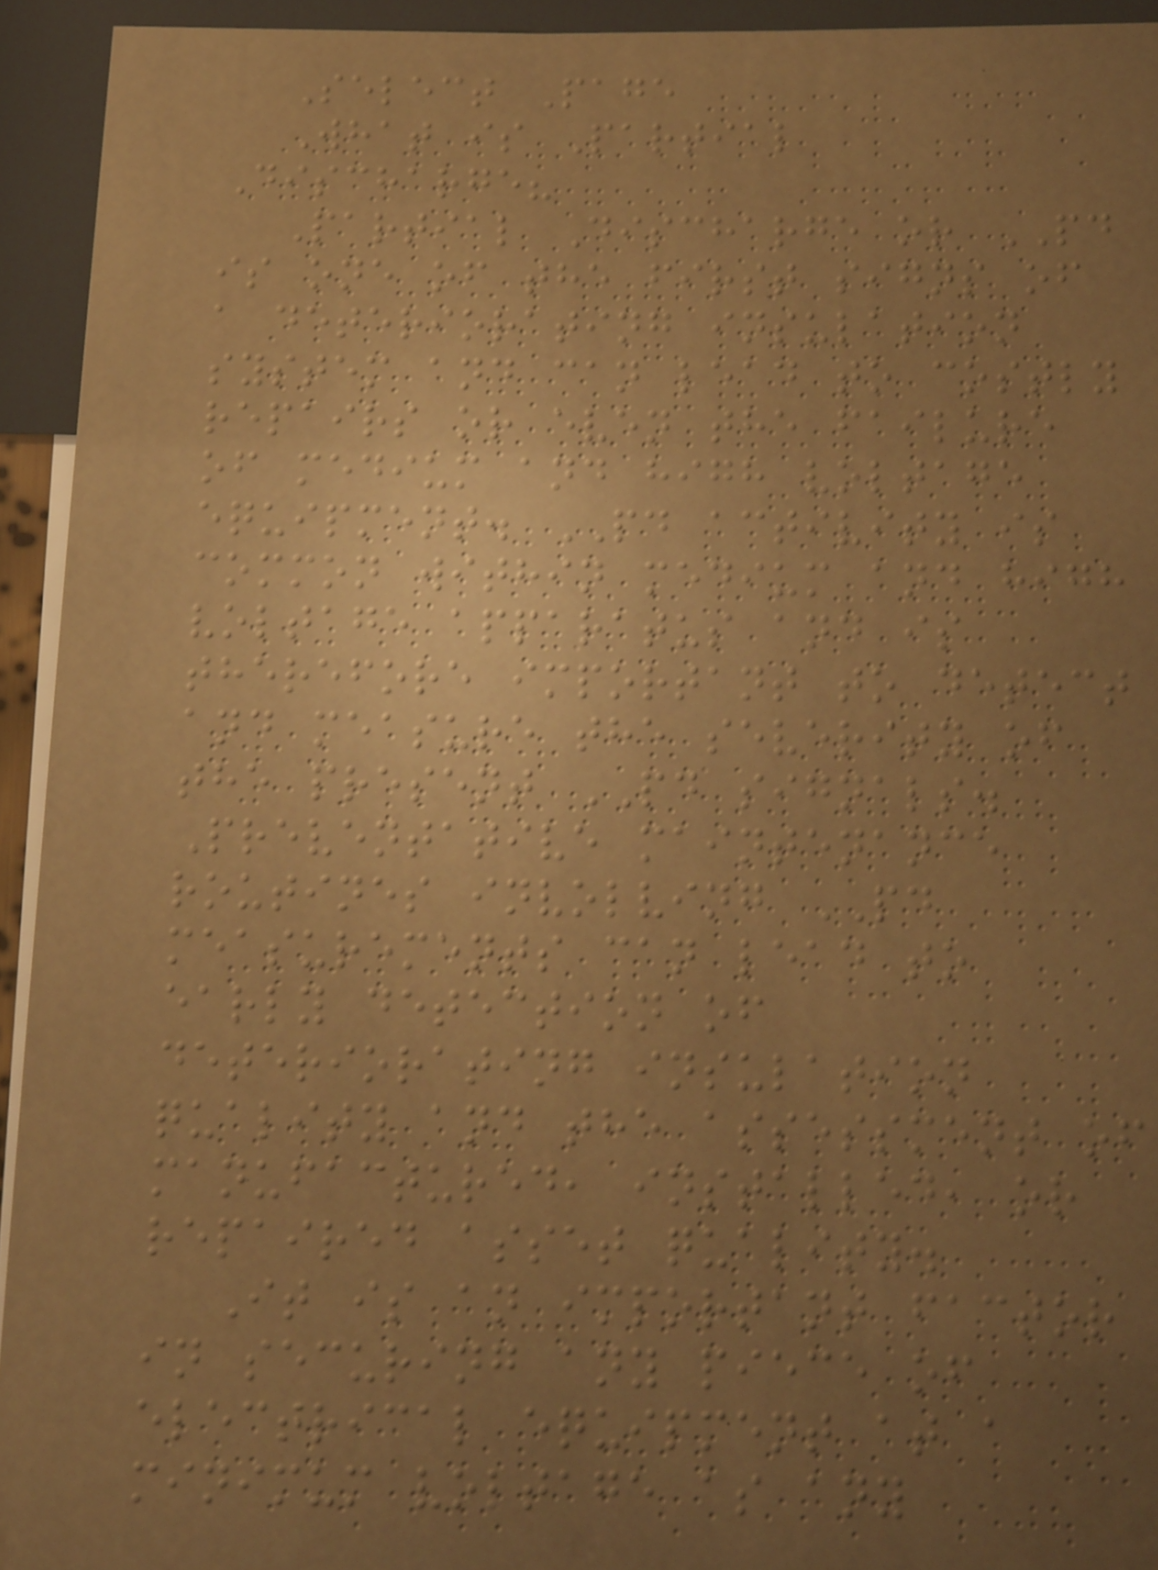Select Page
What is Partial
Discharge?
Partial Discharge or PD
is one of the first signs of
a deteriorating insulation
system and can lead to costly
repairs or even the failure
of medium and high voltage
equipment. PD activity is
common within medium and high
voltage apparatus and is
therefore important to detect
and measure the severity of
the present PD signals.
Preventative maintenance
routines involving PD
measurements can lead to
early detection of
deteriorating insulation
quality and the assessment of
manufactured, installed, or
repaired asset quality.
It is an important factor
in securing any piece of
electrical equipment at a
minimum voltage as any
